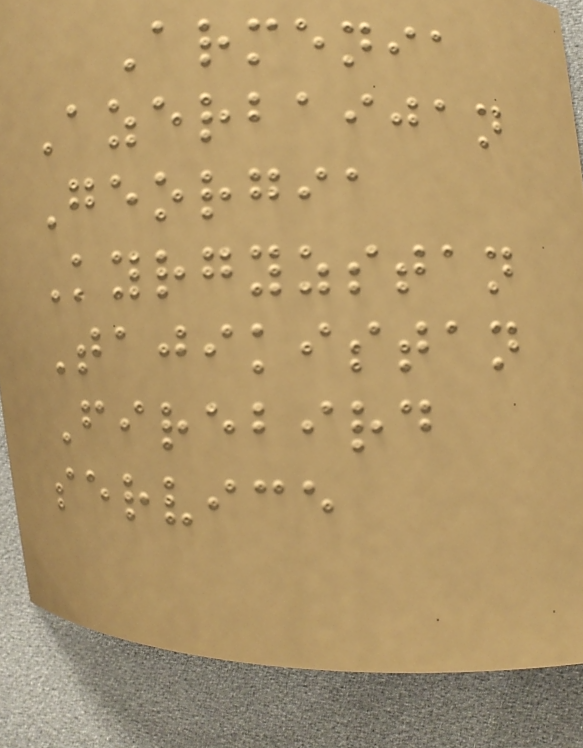Armenia
Azerbaijan
Georgia
Kyrgyzstan
Tajikistan
Firebird
service
